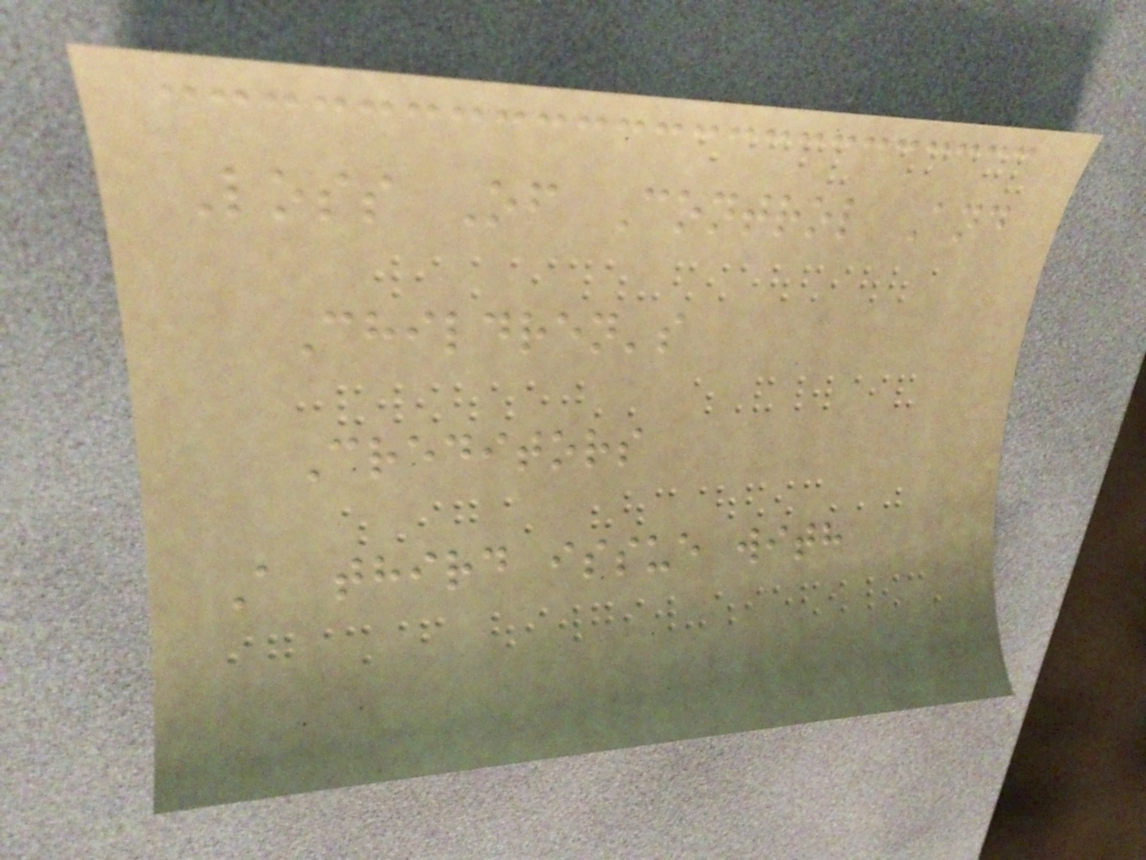Loss Of Control And
Children's
Creditors
A third issue with
